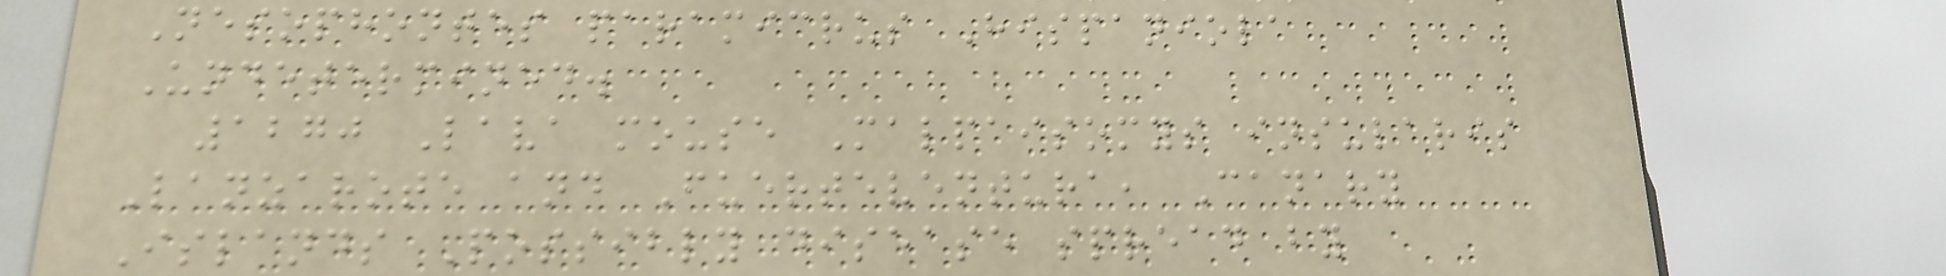Nesophontes paramicrus Hispaniola
Undetermined.
1270 Lava mouse Malpaisomys insularis
Lanzarote and Fuerteventura, Canary
Islands Possibly disease spread by
